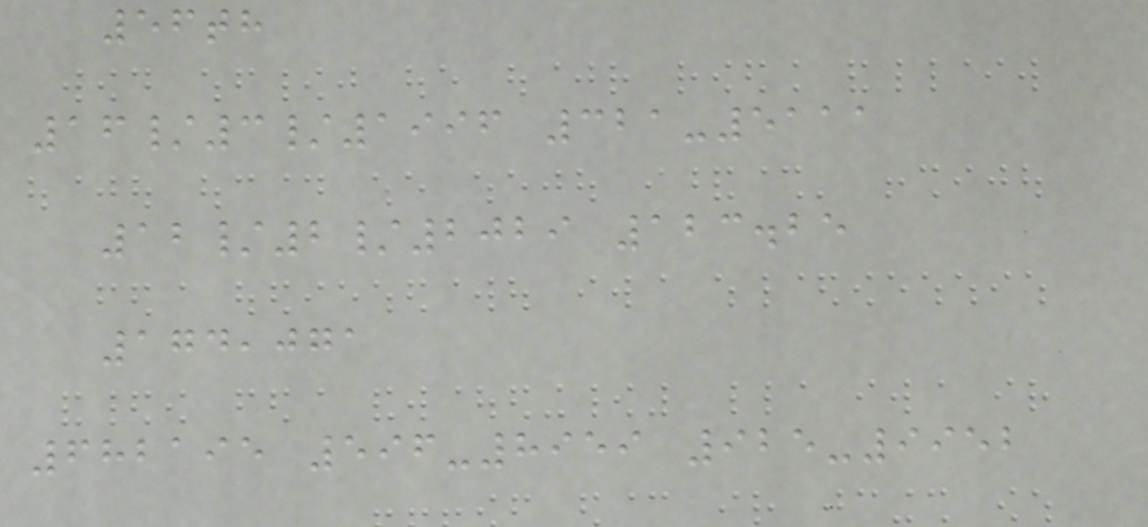56th
16/3/1996 321-5111
12/2/2029 123.25
174,071
682195 596-8959 925-9952
